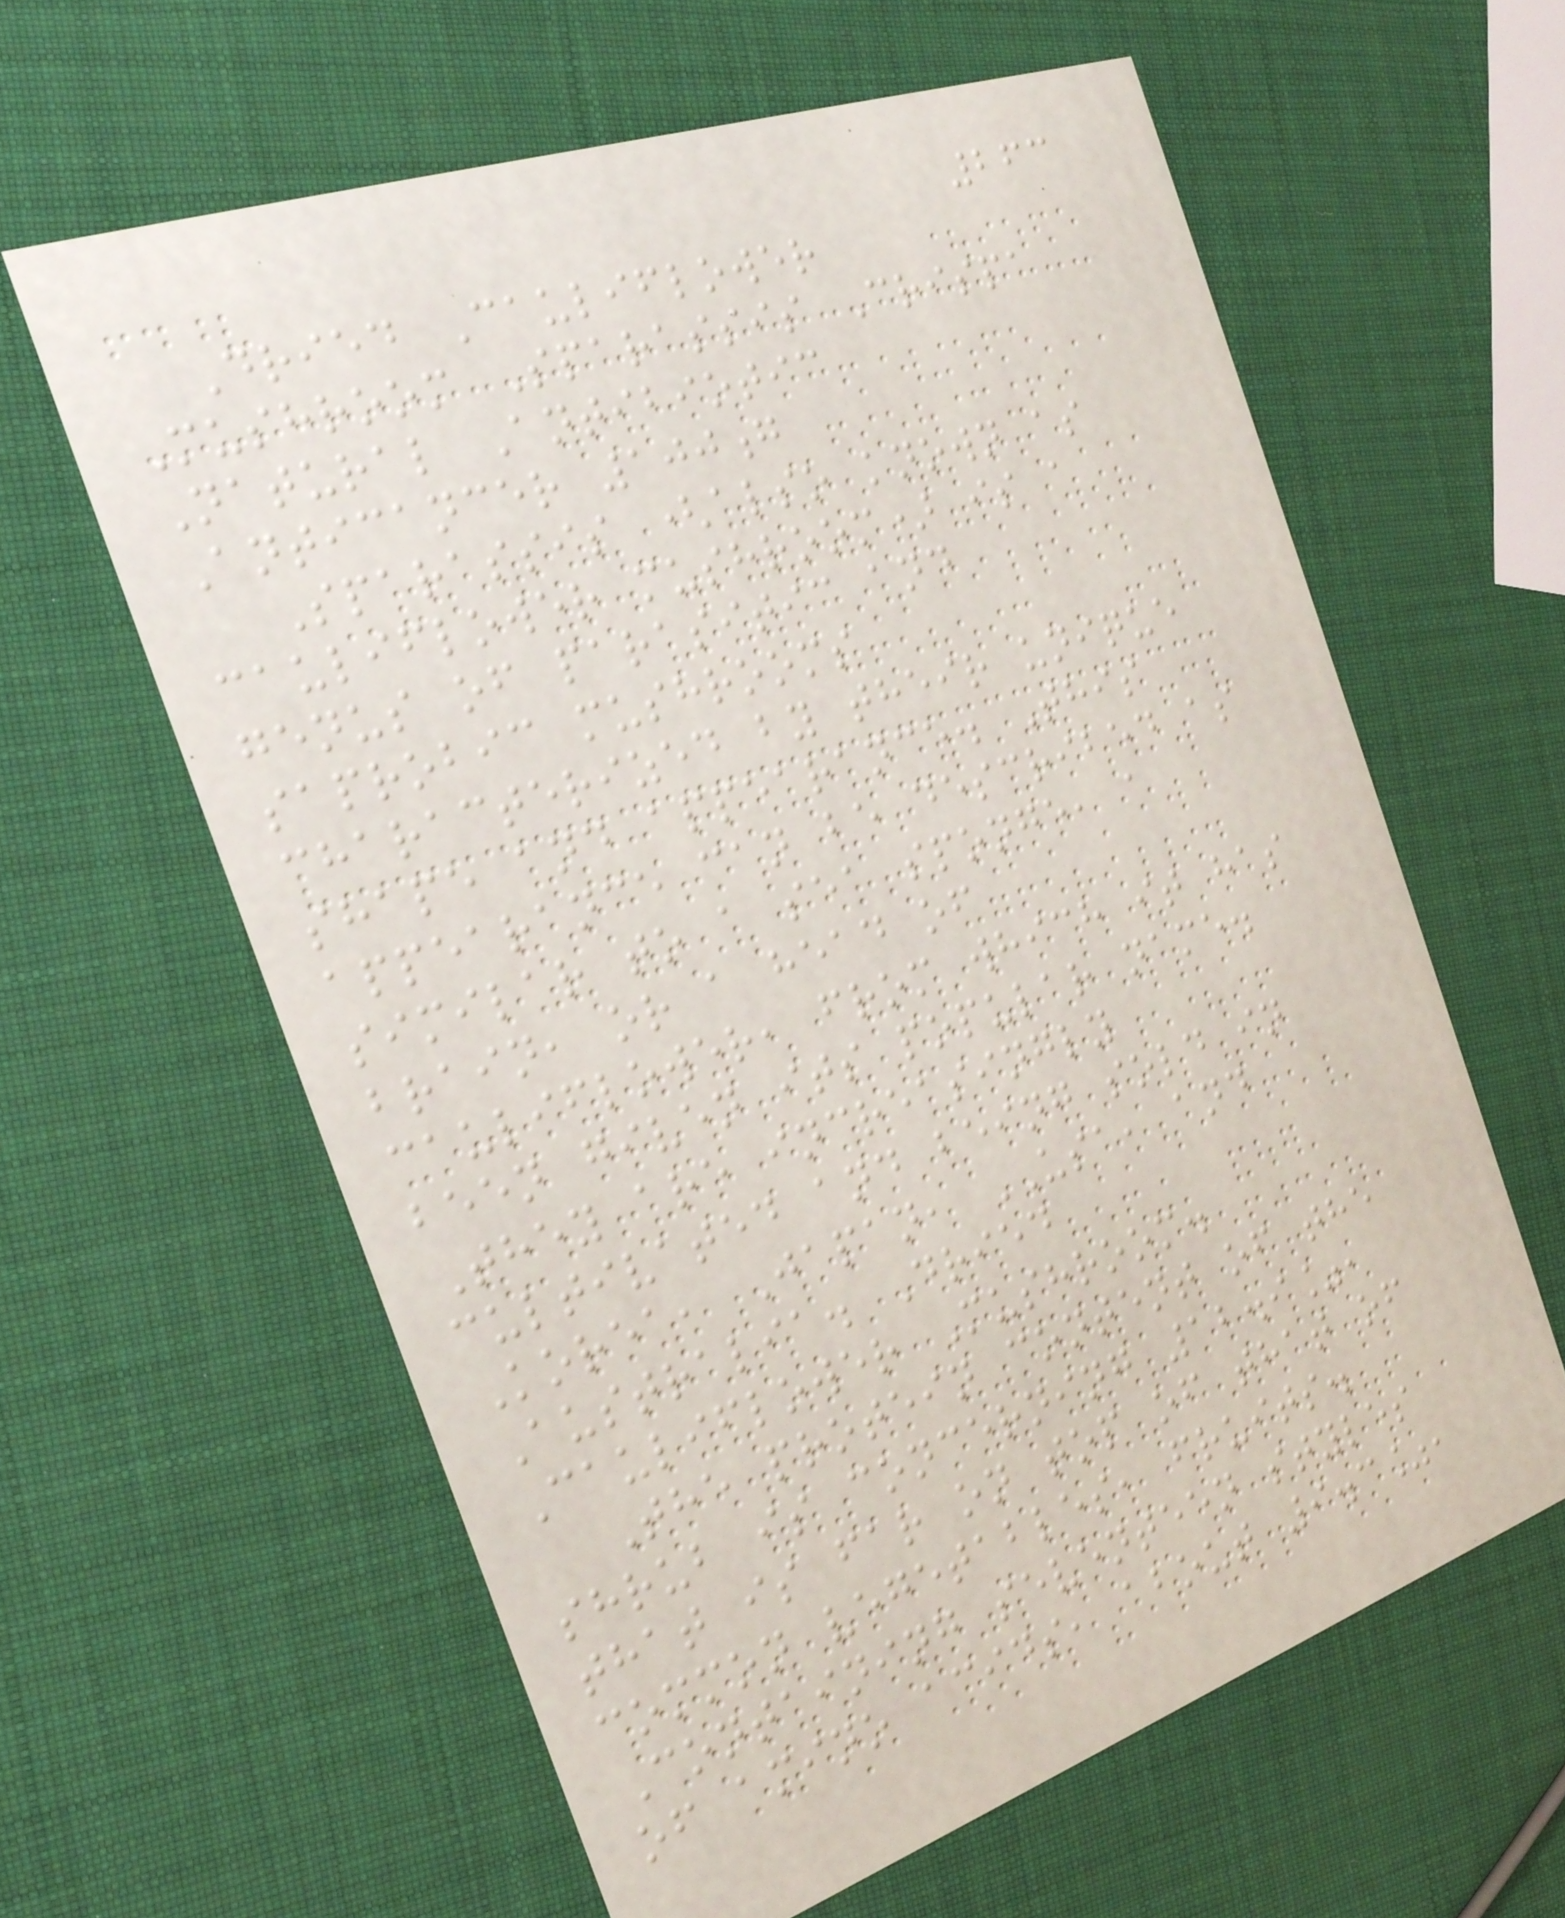263
Dried Cauliflower
Mushroom Sparassis Crispa
Natural Antibiotic
Anticancer 100g
Sparassis (also known as
cauliflower mushroom) is a
genus of parasitic and
saprobic mushrooms
characterized by their unique
shape and appearance. This
appearance can be described as
similar to a sea sponge, a
brain, or a head of
cauliflower, from which it has
been given its popular name.
They are increasingly
cultivated and being sold in
Korea, Japan, USA, and
Australia. Dried
Cauliflower Mushroom.
The protein content of the
shrub is concerning 12.9%,
that is far on top of that of
common vegetables, fruits.
Containing seventeen styles
of amino acids, about 9.3%,
